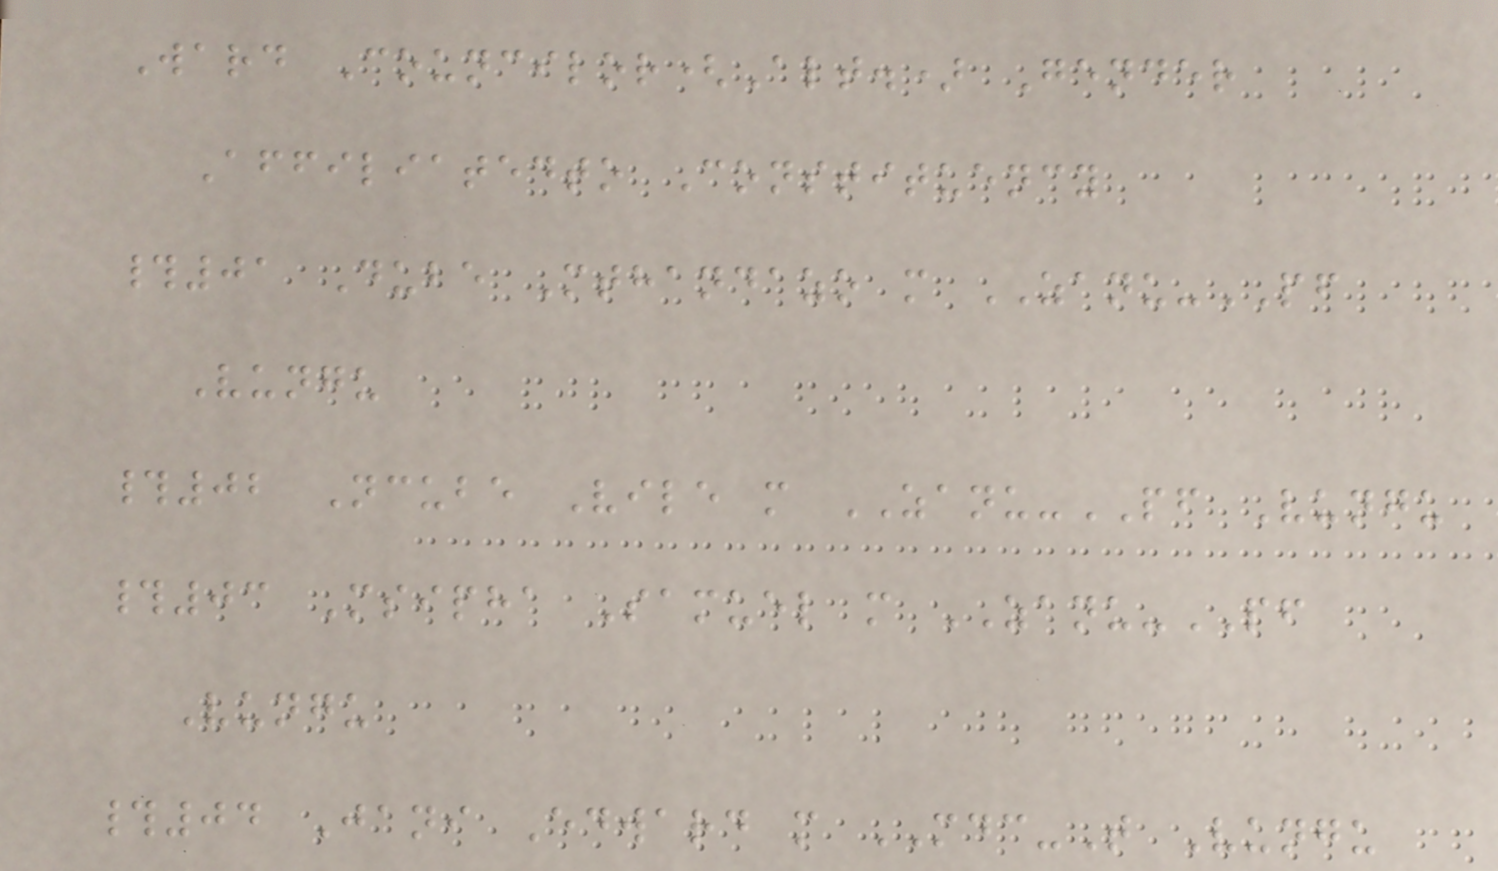Ward Councilor(Alt.) Gender
Affiliatedto Constituency
#01 Dube Mthandazo m ZANU-PF
Vungu
#02 Ncube Vile m ZANU-PF Vungu
#03 Msipha Samuel m ZANU-PF
Vungu
#04 Jani Edward m MDC-T Vungu
